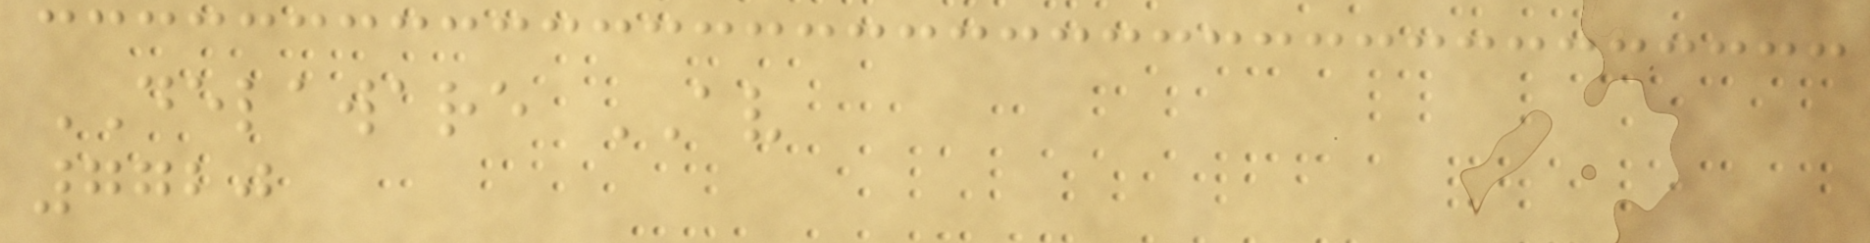DELAWARE AV
7720
